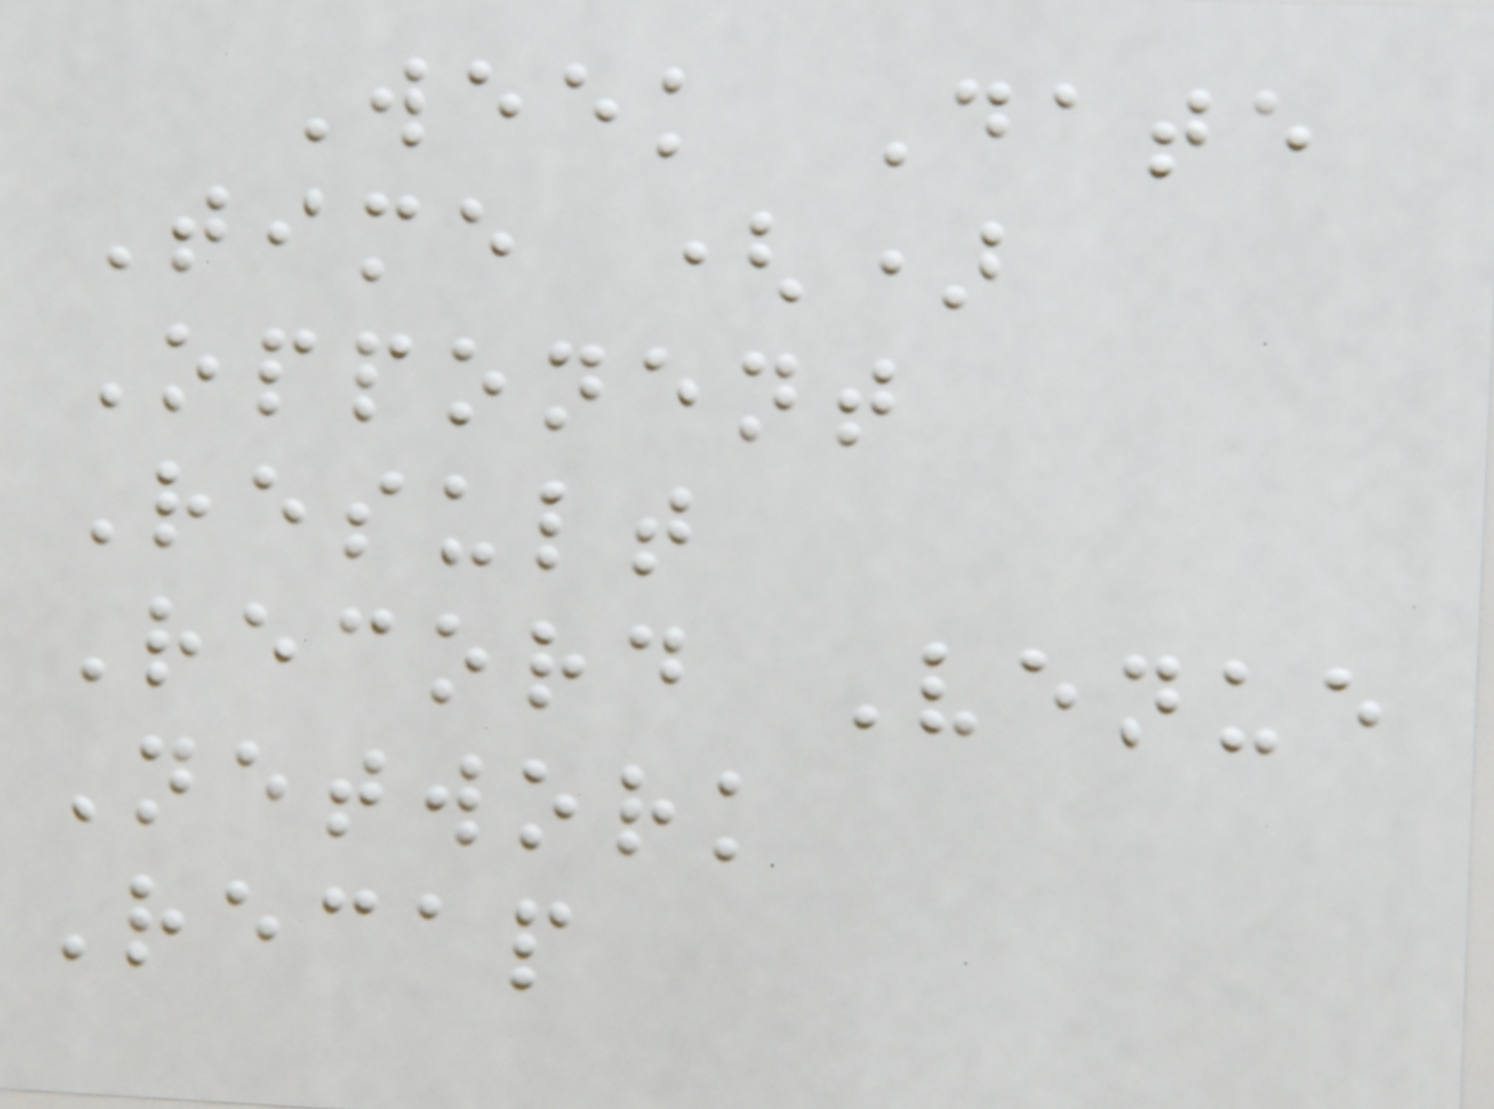Week Date
Time ()
Opponent
Result
Record Venue
Network
Recap
